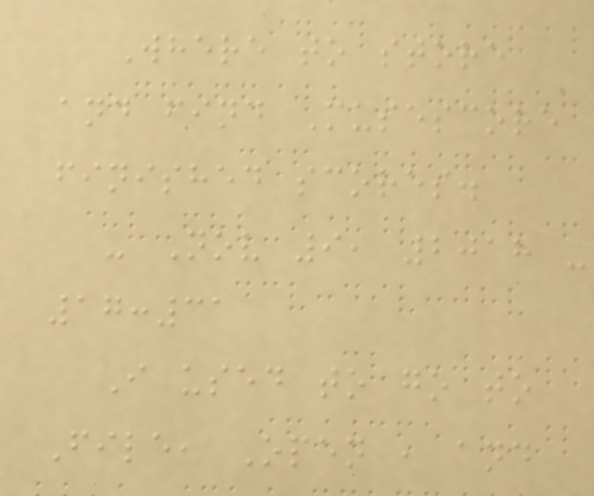Where to store
and find Musescore
finished scores.
- Nov 9, 2018 -
17:31
I used to go to
File, Open , and
